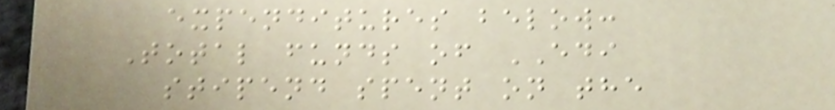expenditures below:
Total funds of EDI
stipend spent on the
